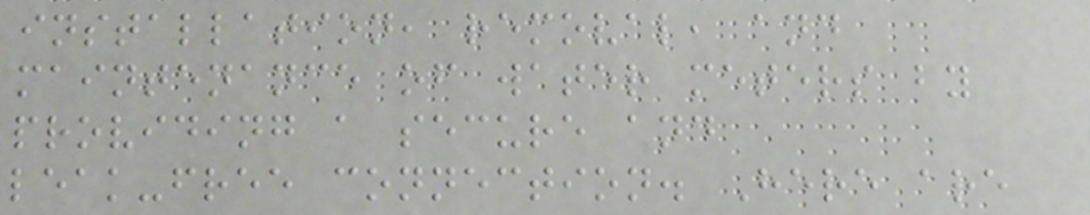installation, removal, and
maintenance of water meters by
providing a secure and
leak-free connection. Here are
